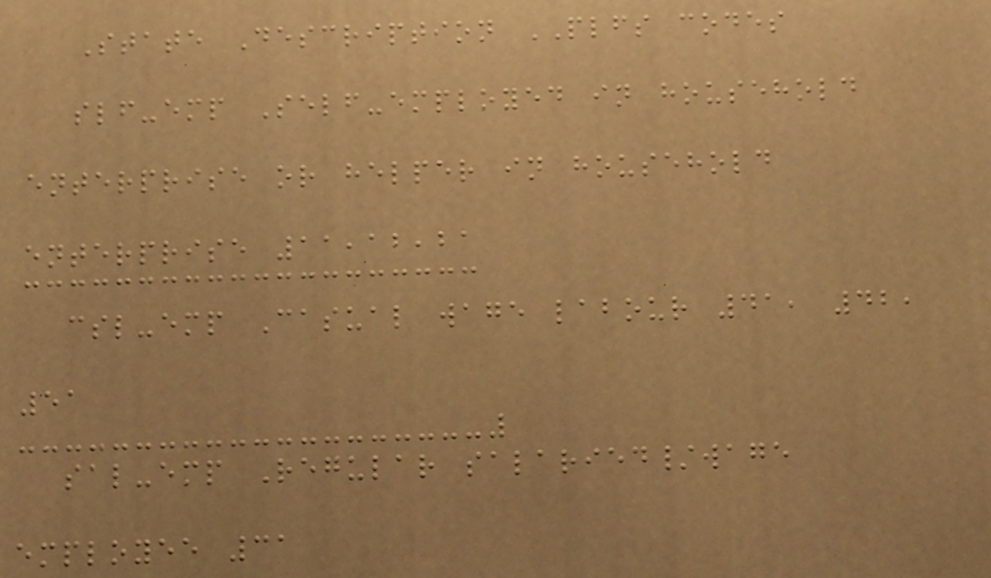State Description PLFS codes
slf-emp Self-employed in household
enterprise or helper in household
enterprise 11,12,21
csl-emp Casual wage labour 41, 42,
51
sal-emp Regular salaried/wage
employee 31
